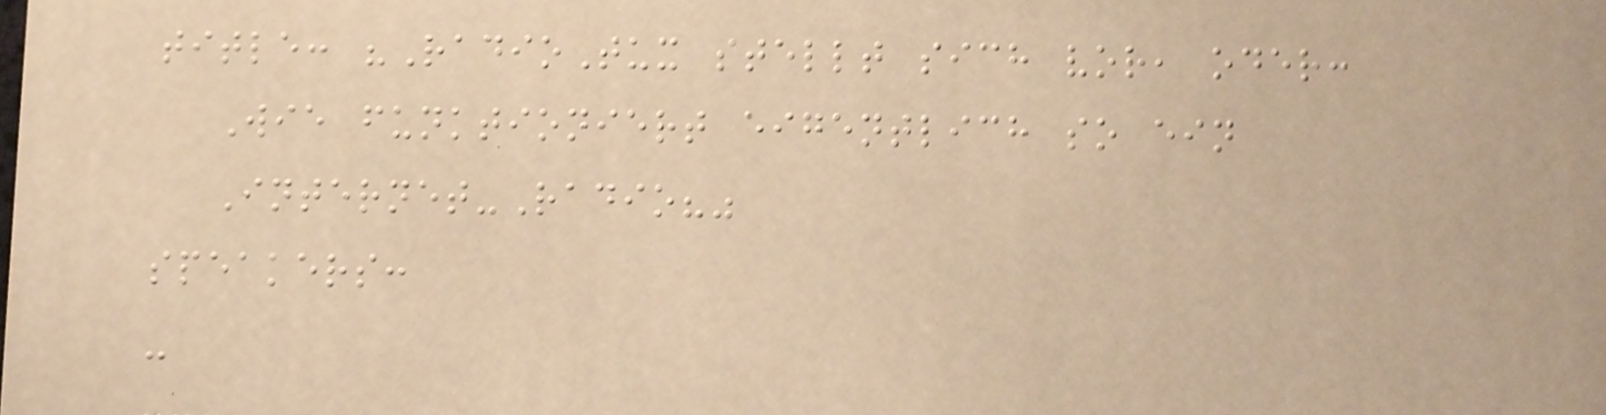title: "RadioTux stellt sich vor, oder:
Wie funktioniert eigentlich so ein
Internet-Radio?"
speakers:
-
